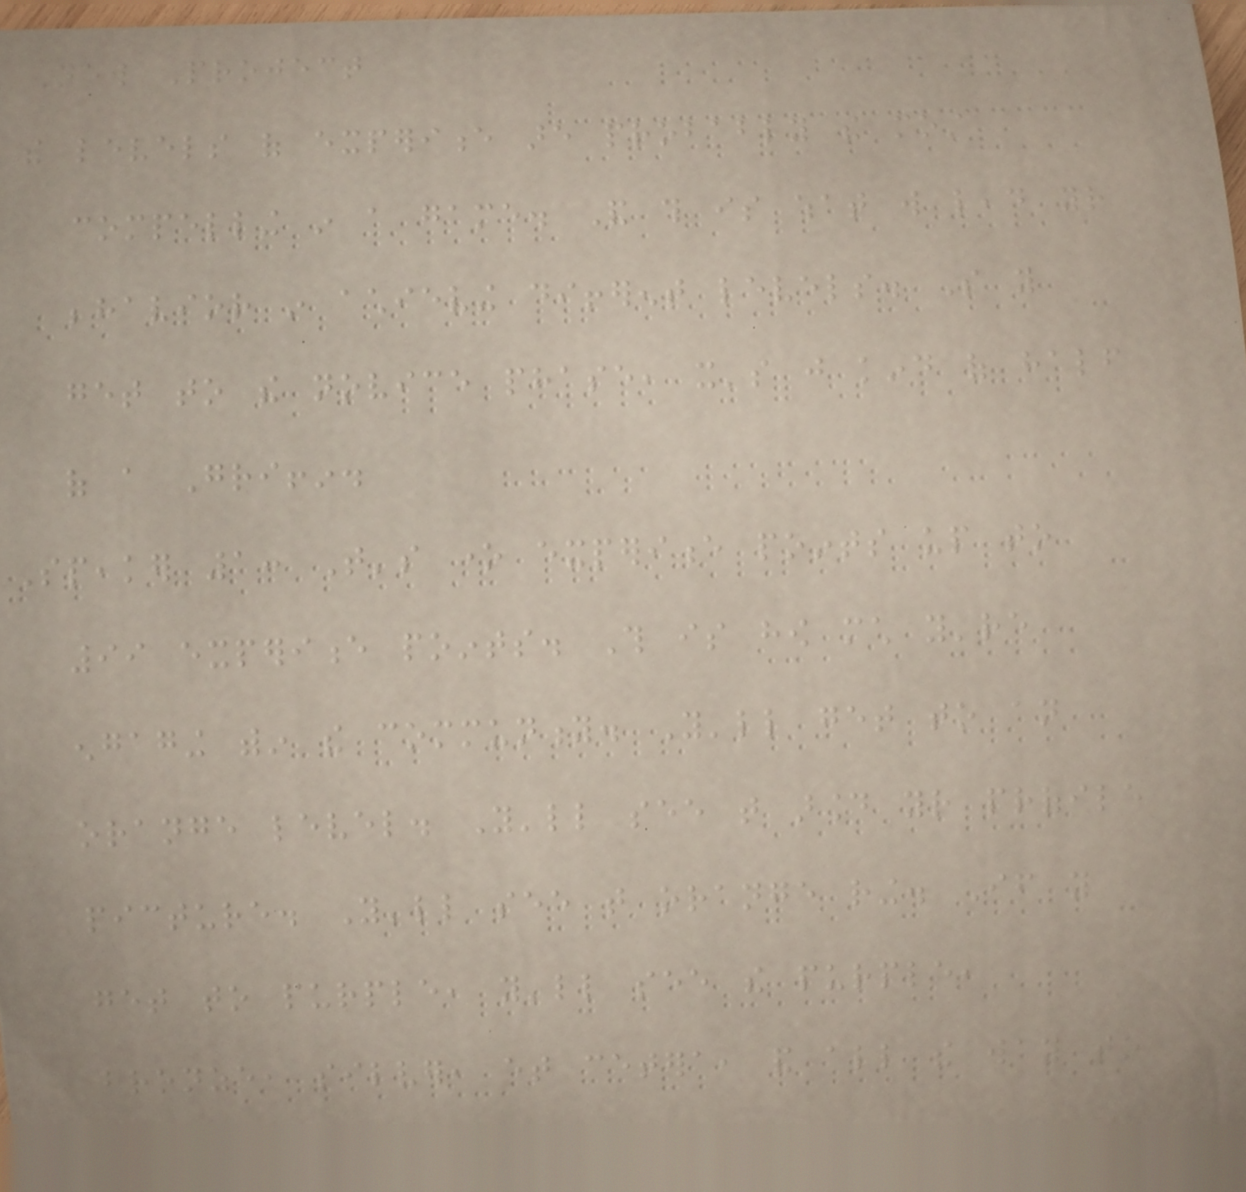New Project
the levels of experience are probably the most
compelling in a game. And this is what will lead your
behavior in achieving different levels. So you
get to the novice phase, it's just kind of half
of a Griffin.
Speaker 1: That's one experience points up to
99 experience points. This is how much you're
engaging within the community. You'll get to an
orange level. You'll see that around your profile
picture. You'll see that orange ring. If you
get to purple, you'll see the purple,
bronze, silver, et cetera, and all the way to
